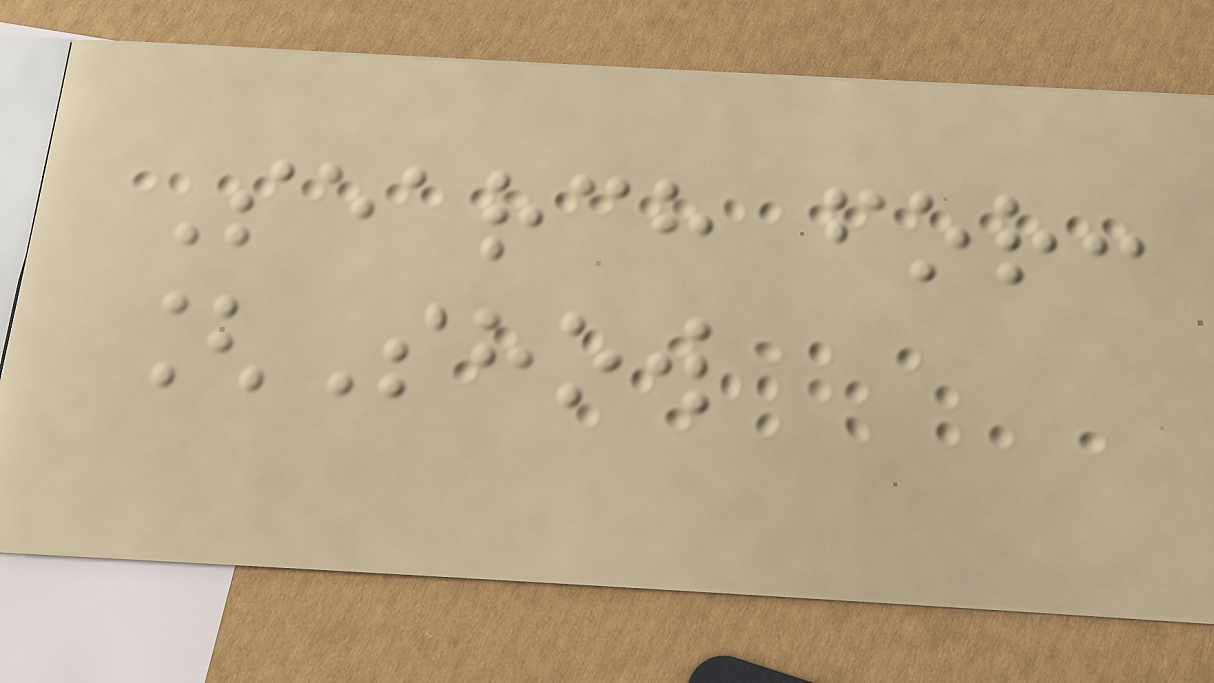Search for:
[Show
